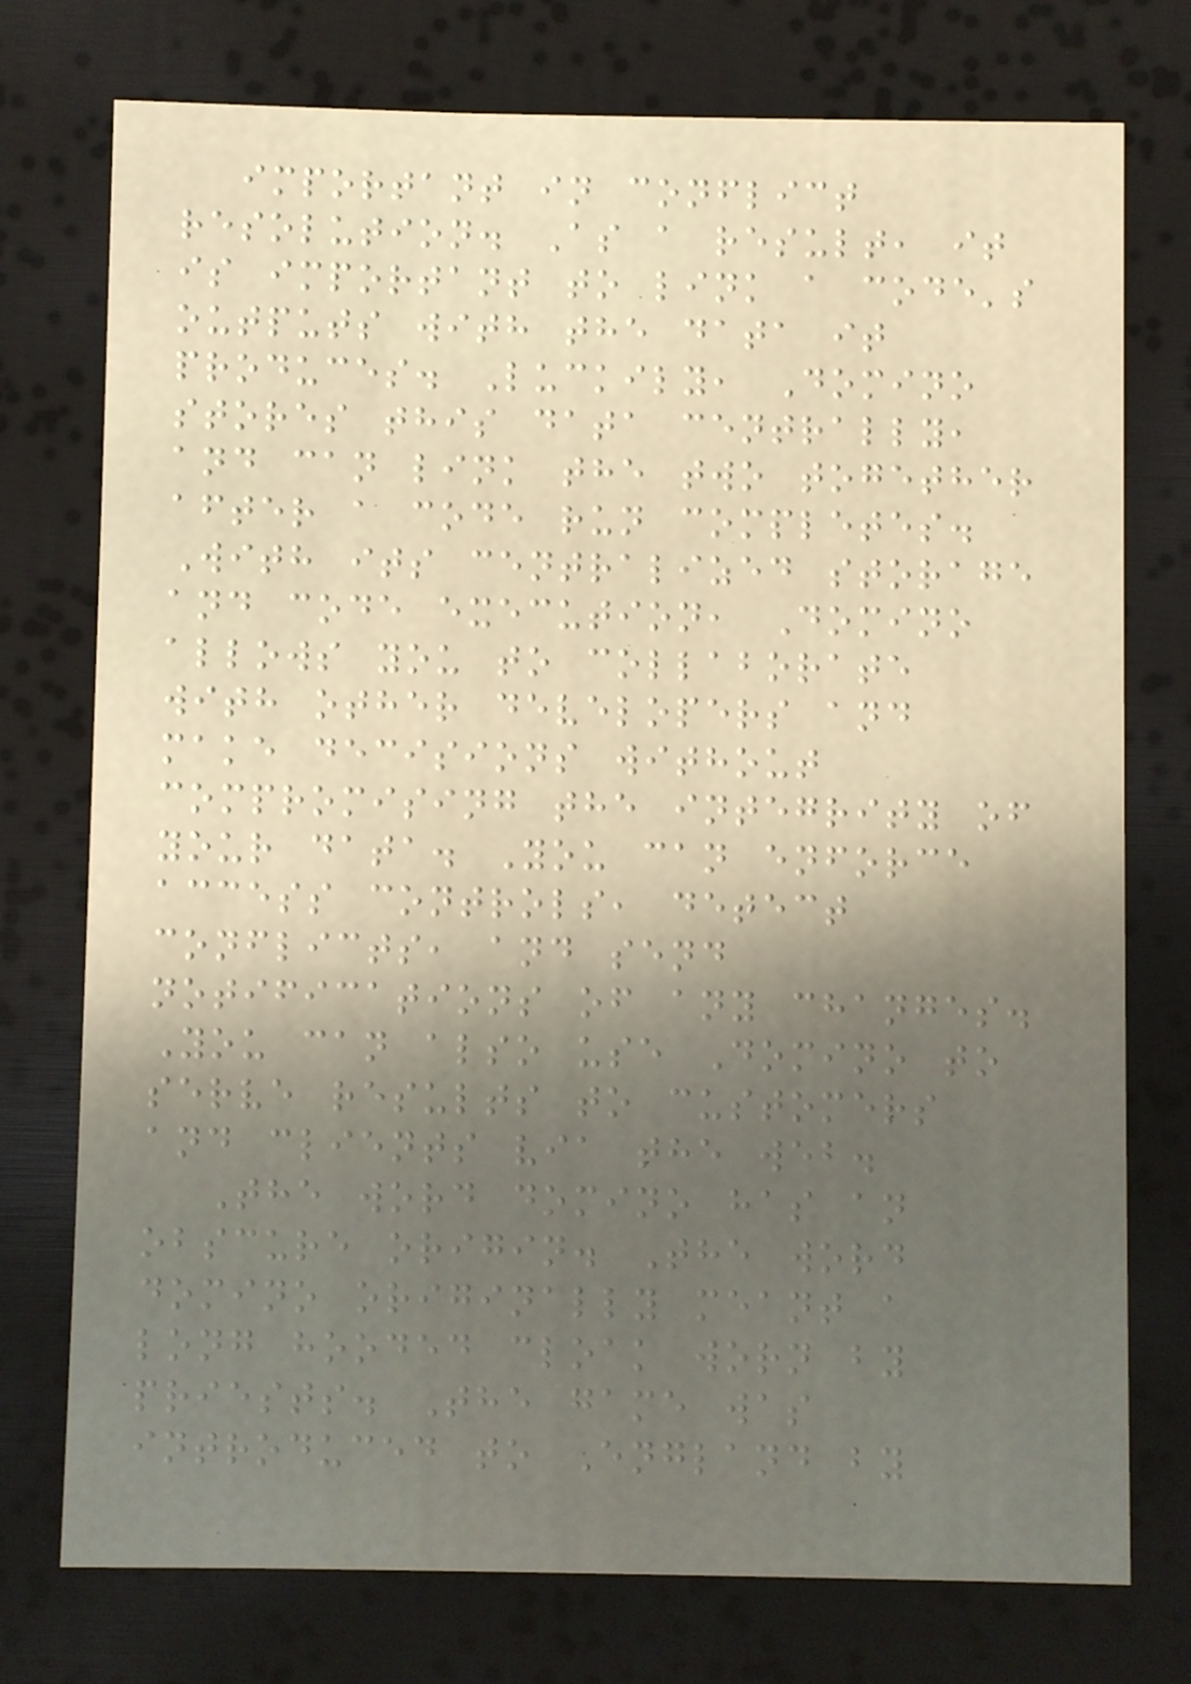important in conflict
resolution. As a result, it
is important to link a code's
outputs with the data it
produces. Luckily, Domino
stores this data centrally,
and can link the two together
after a code run completes.
With its centralized storage
and code execution, Domino
allows you to collaborate
with other developers and
make decisions without
compromising the integrity of
your data. You can enforce
access controls, detect
conflicts, and send
notifications of any changes.
You can also use Domino to
serve results to customers
and clients via the web.
The word domino has an
obscure origin. The word
domino originally meant a
long hooded cloak worn by
priests. The game was
introduced to England by
